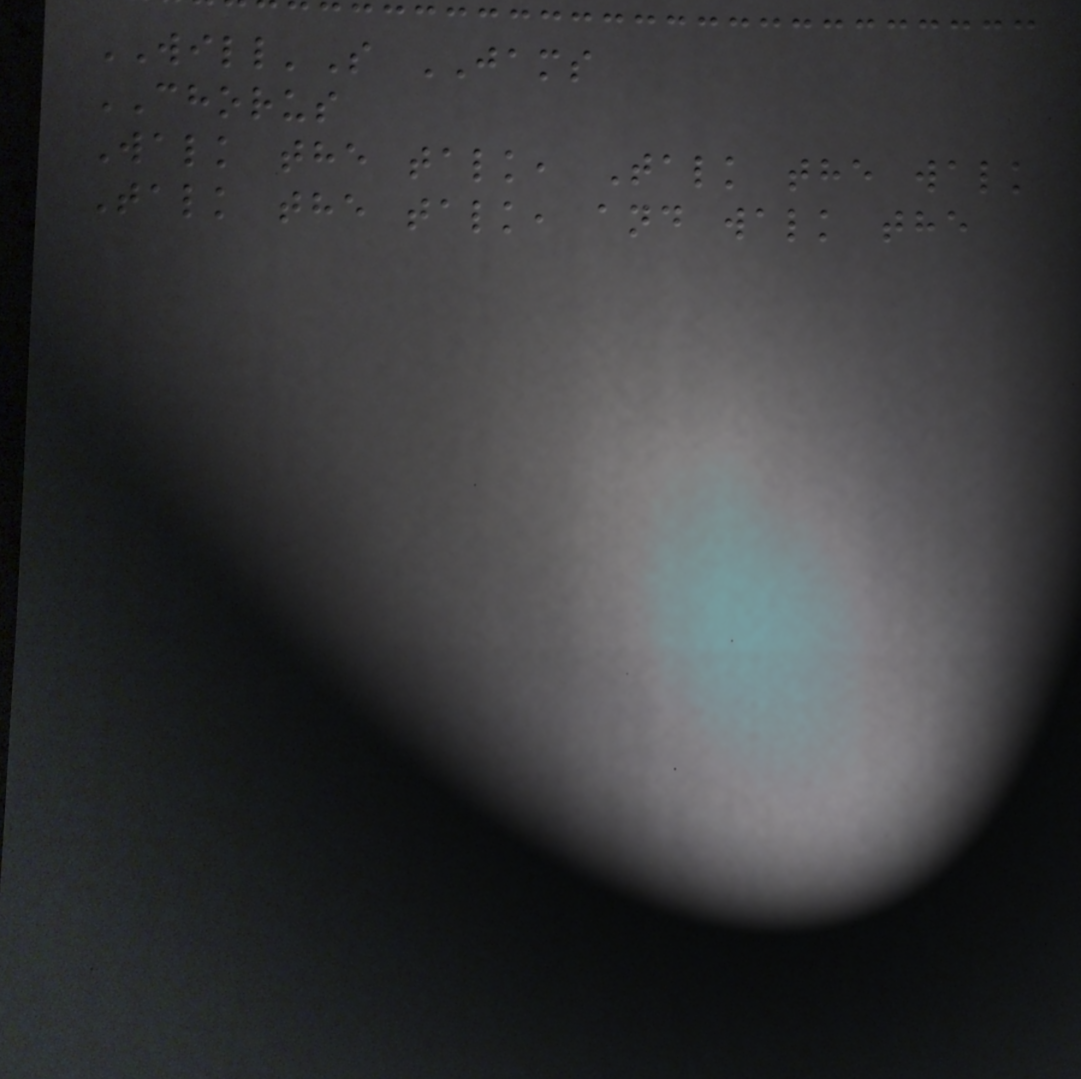WILL'S JAMS
CHORUS
Walk the talk, Talk the walk
Talk the talk, and walk the
